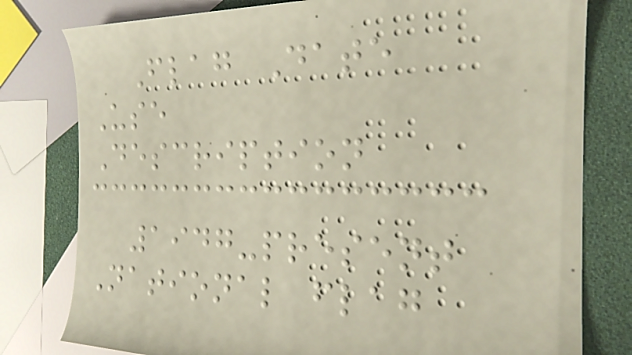Flag Date
Use
Description
1947-present
National flag
